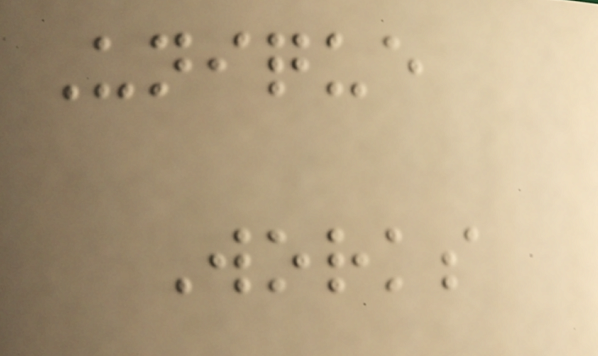Unique
Works
